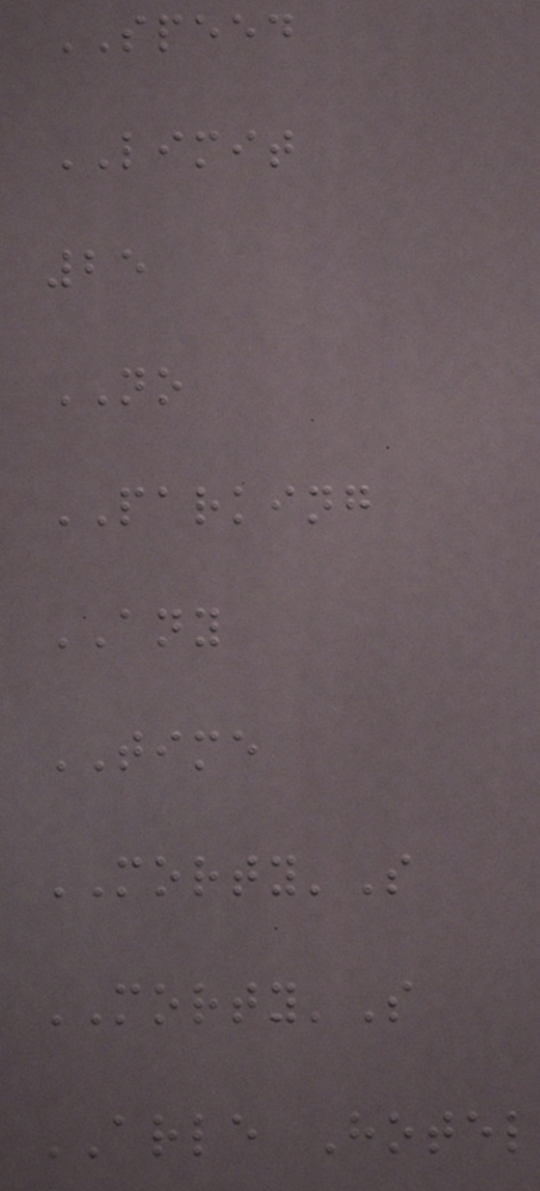SPEED
LIMIT
25
NO
PARKING
ANY
TIME
MORTY'S
MORTY'S
ARLE Hotel
